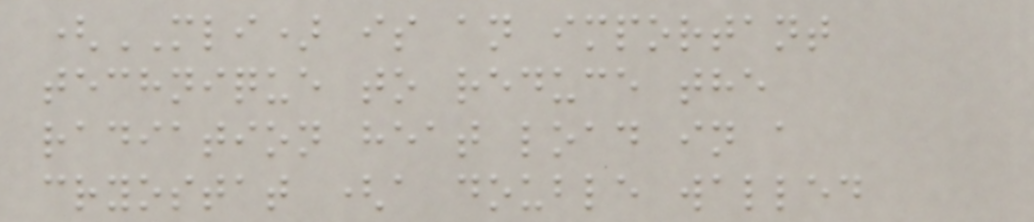(MLI) is an important
technique to reduce the
radiation heat load in a
cryostat (a double walled
